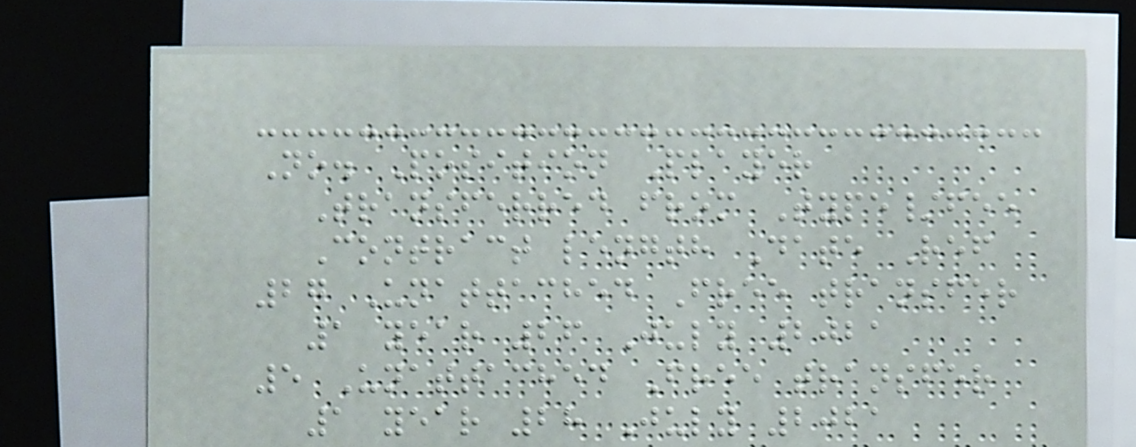No. Position Player
Transferred from Type/fee
Contract length Date Ref
27 Unattached Free transfer
1 year 26 July 2021
5 Unattached Free transfer
1 year 28 July 2021
